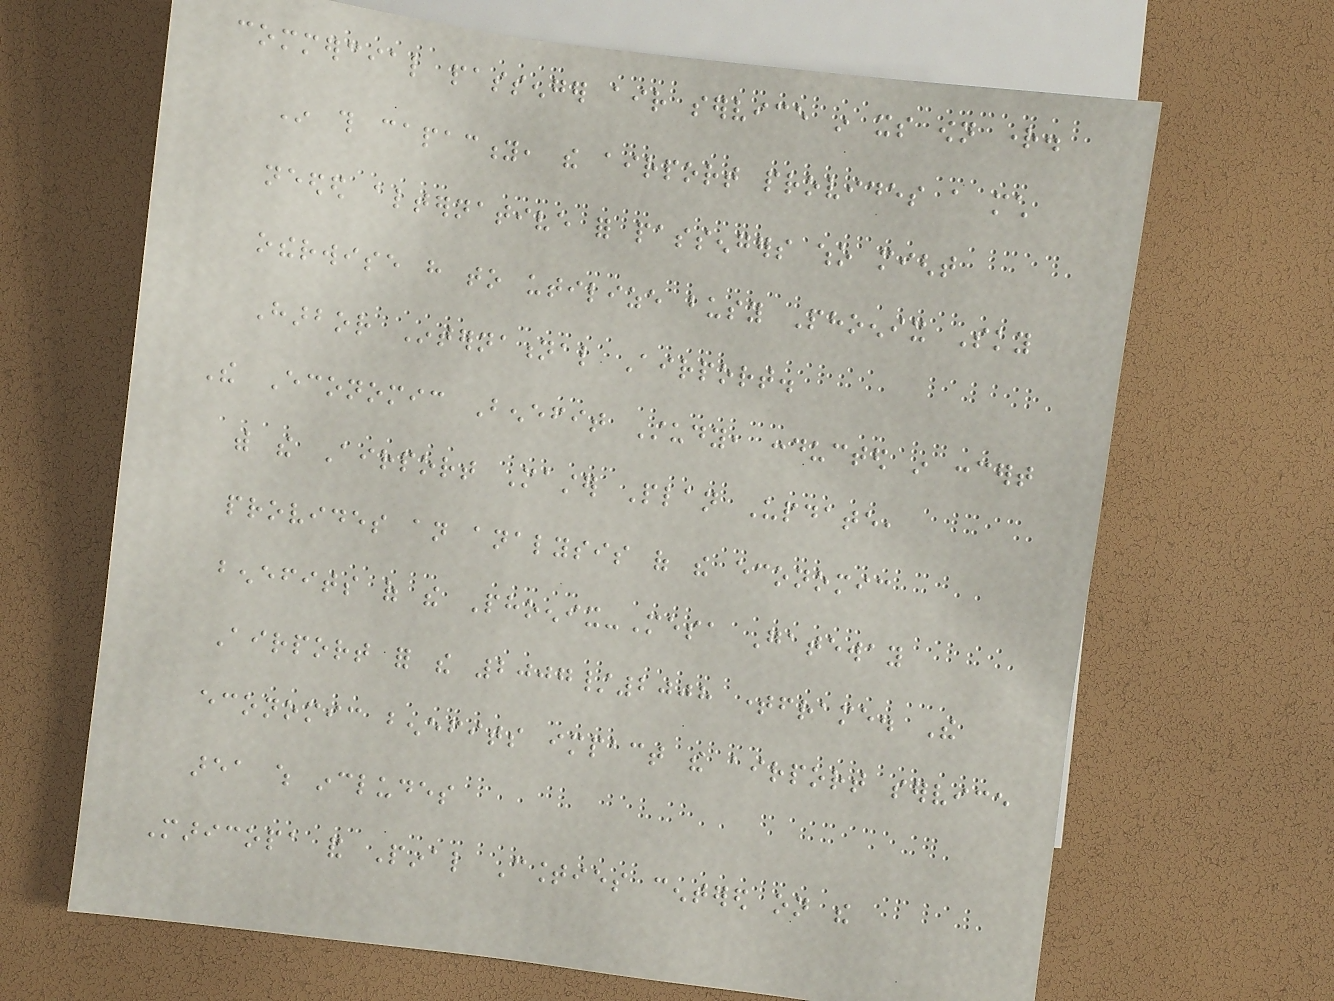commercial passenger air service in its own right.
In this capacity, the airport provides a much
needed alternative for passengers who might
otherwise have to utilize busy Phoenix Sky
Harbor International Airport.
The Economic Benefit Study, conducted in concert
with the Airport Master Plan Update,
provides an analysis of the economic
benefits of the Phoenix-Mesa Gateway
Airport for the 2007/2008 timeframe. The
economic benefits impact the airport service
area which includes
Maricopa and Pinal Counties centered on the
